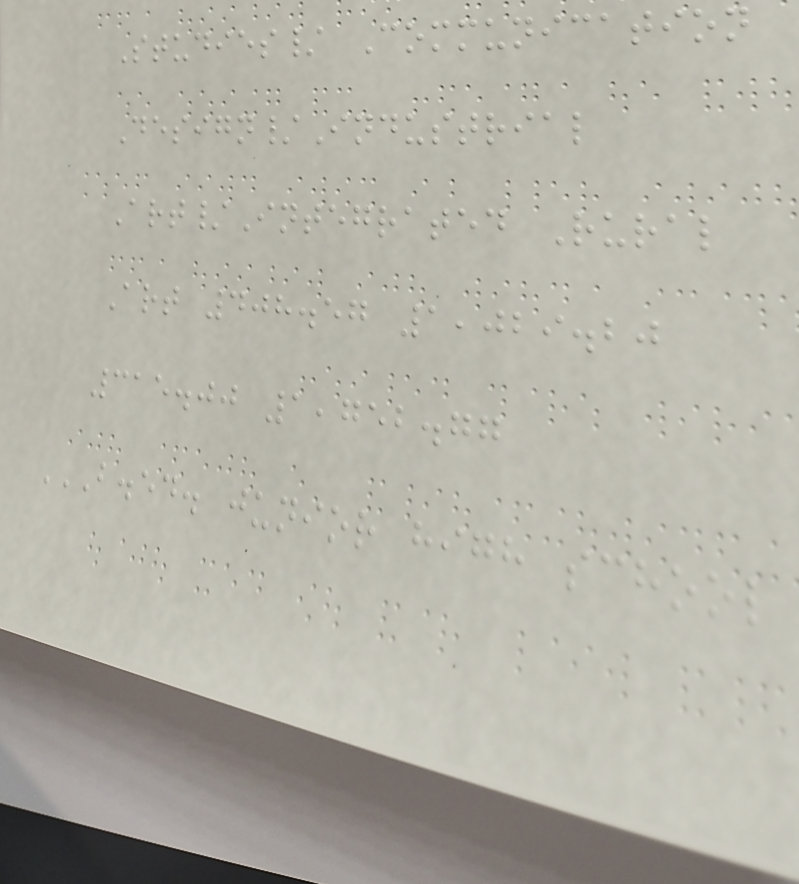Studies/ Communication
Design/Industrial
Art/Integrated Rural
Art 408.57 1,029.20
315.00 1,752.77
B.ED. JUNIOR HIGH SCHOOL
